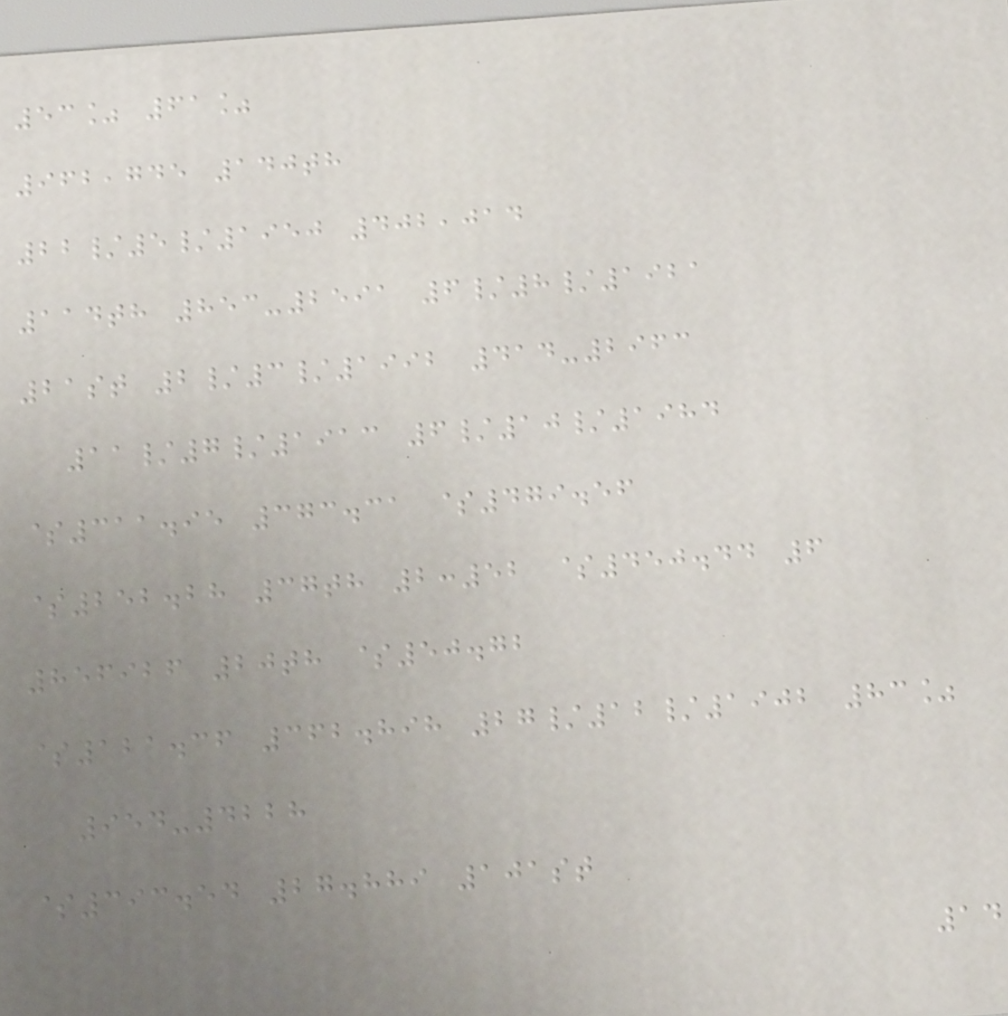53% 61%
962,745 140th
22/5/1950 402,014
114th 853-2591 6/8/1921
21st 2/3/1992 414-2963
11/7/1913 6/10/1984
$311.95 373.31 $479.56
$252.28 37th 2:52 $450.44 6
856926 20th $50.72
$121.36 362.898 27/12/1902 83%
954-4228
$393.54 27.889 101st
14
